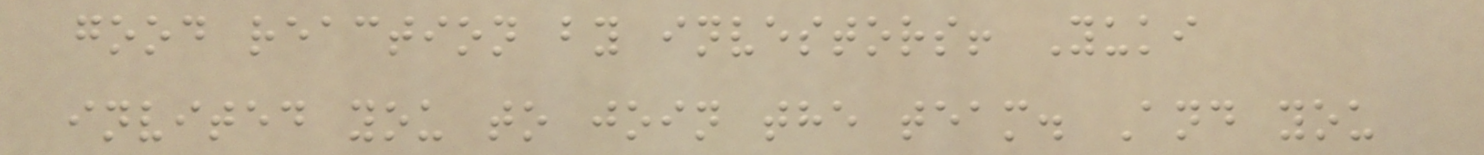good reaction by investors! Yuki
invited you to join the team. And you
